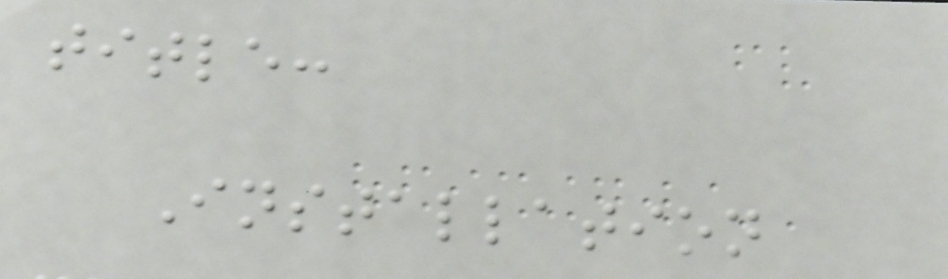title:
Installation
